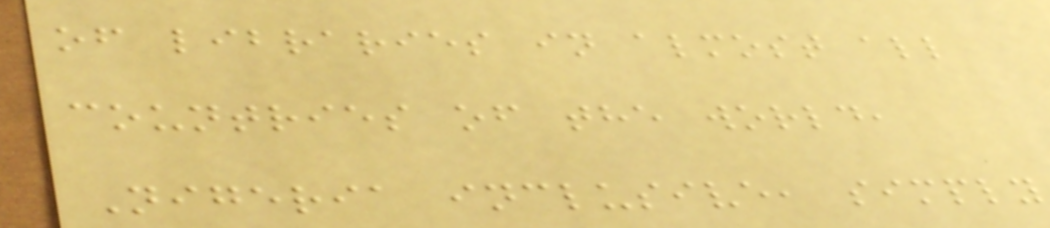of libraries in almost all
countries of the world,
Nigeria inclusive, simply
